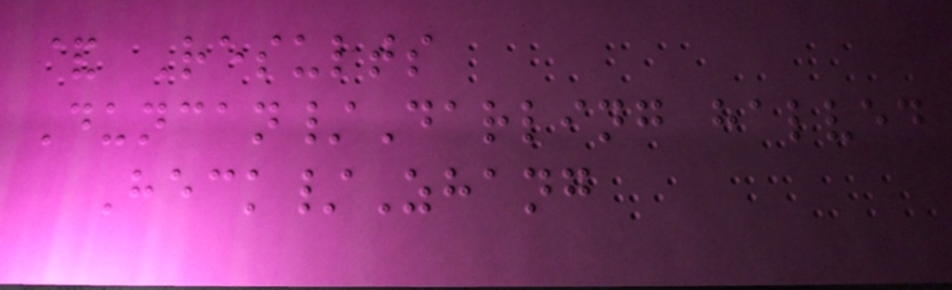& Results
Duncan/Darling halved
Heck/Zhang
